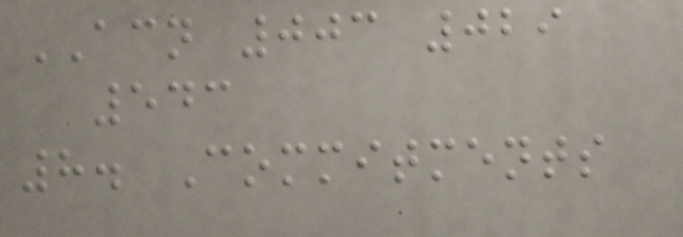ACN 003 029
543
8. Commitments
